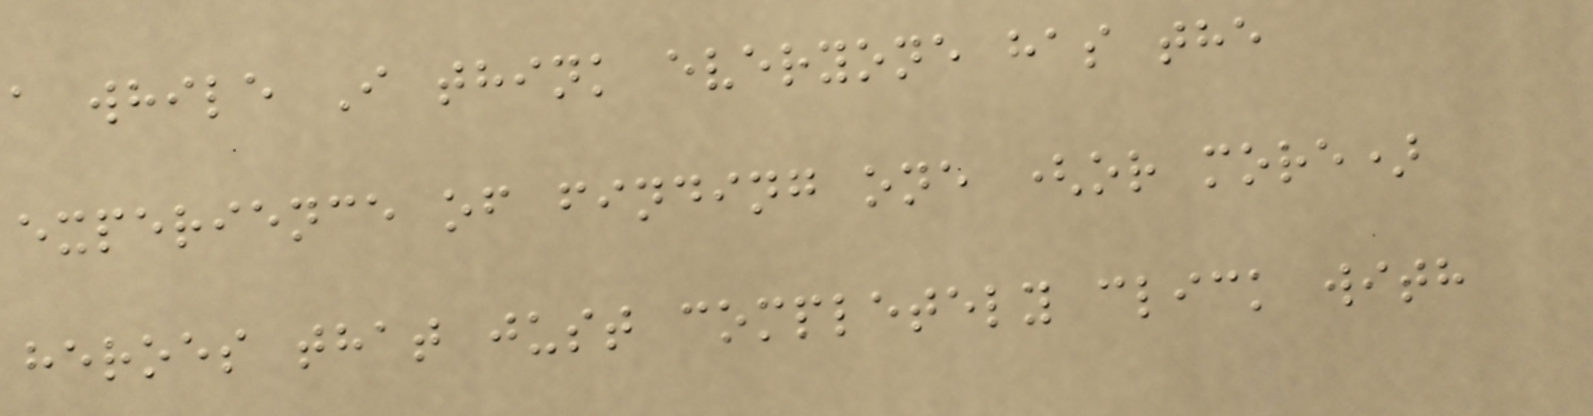a while I think everyone has the
experience of finding one (or more)
heroes that just completely click with
